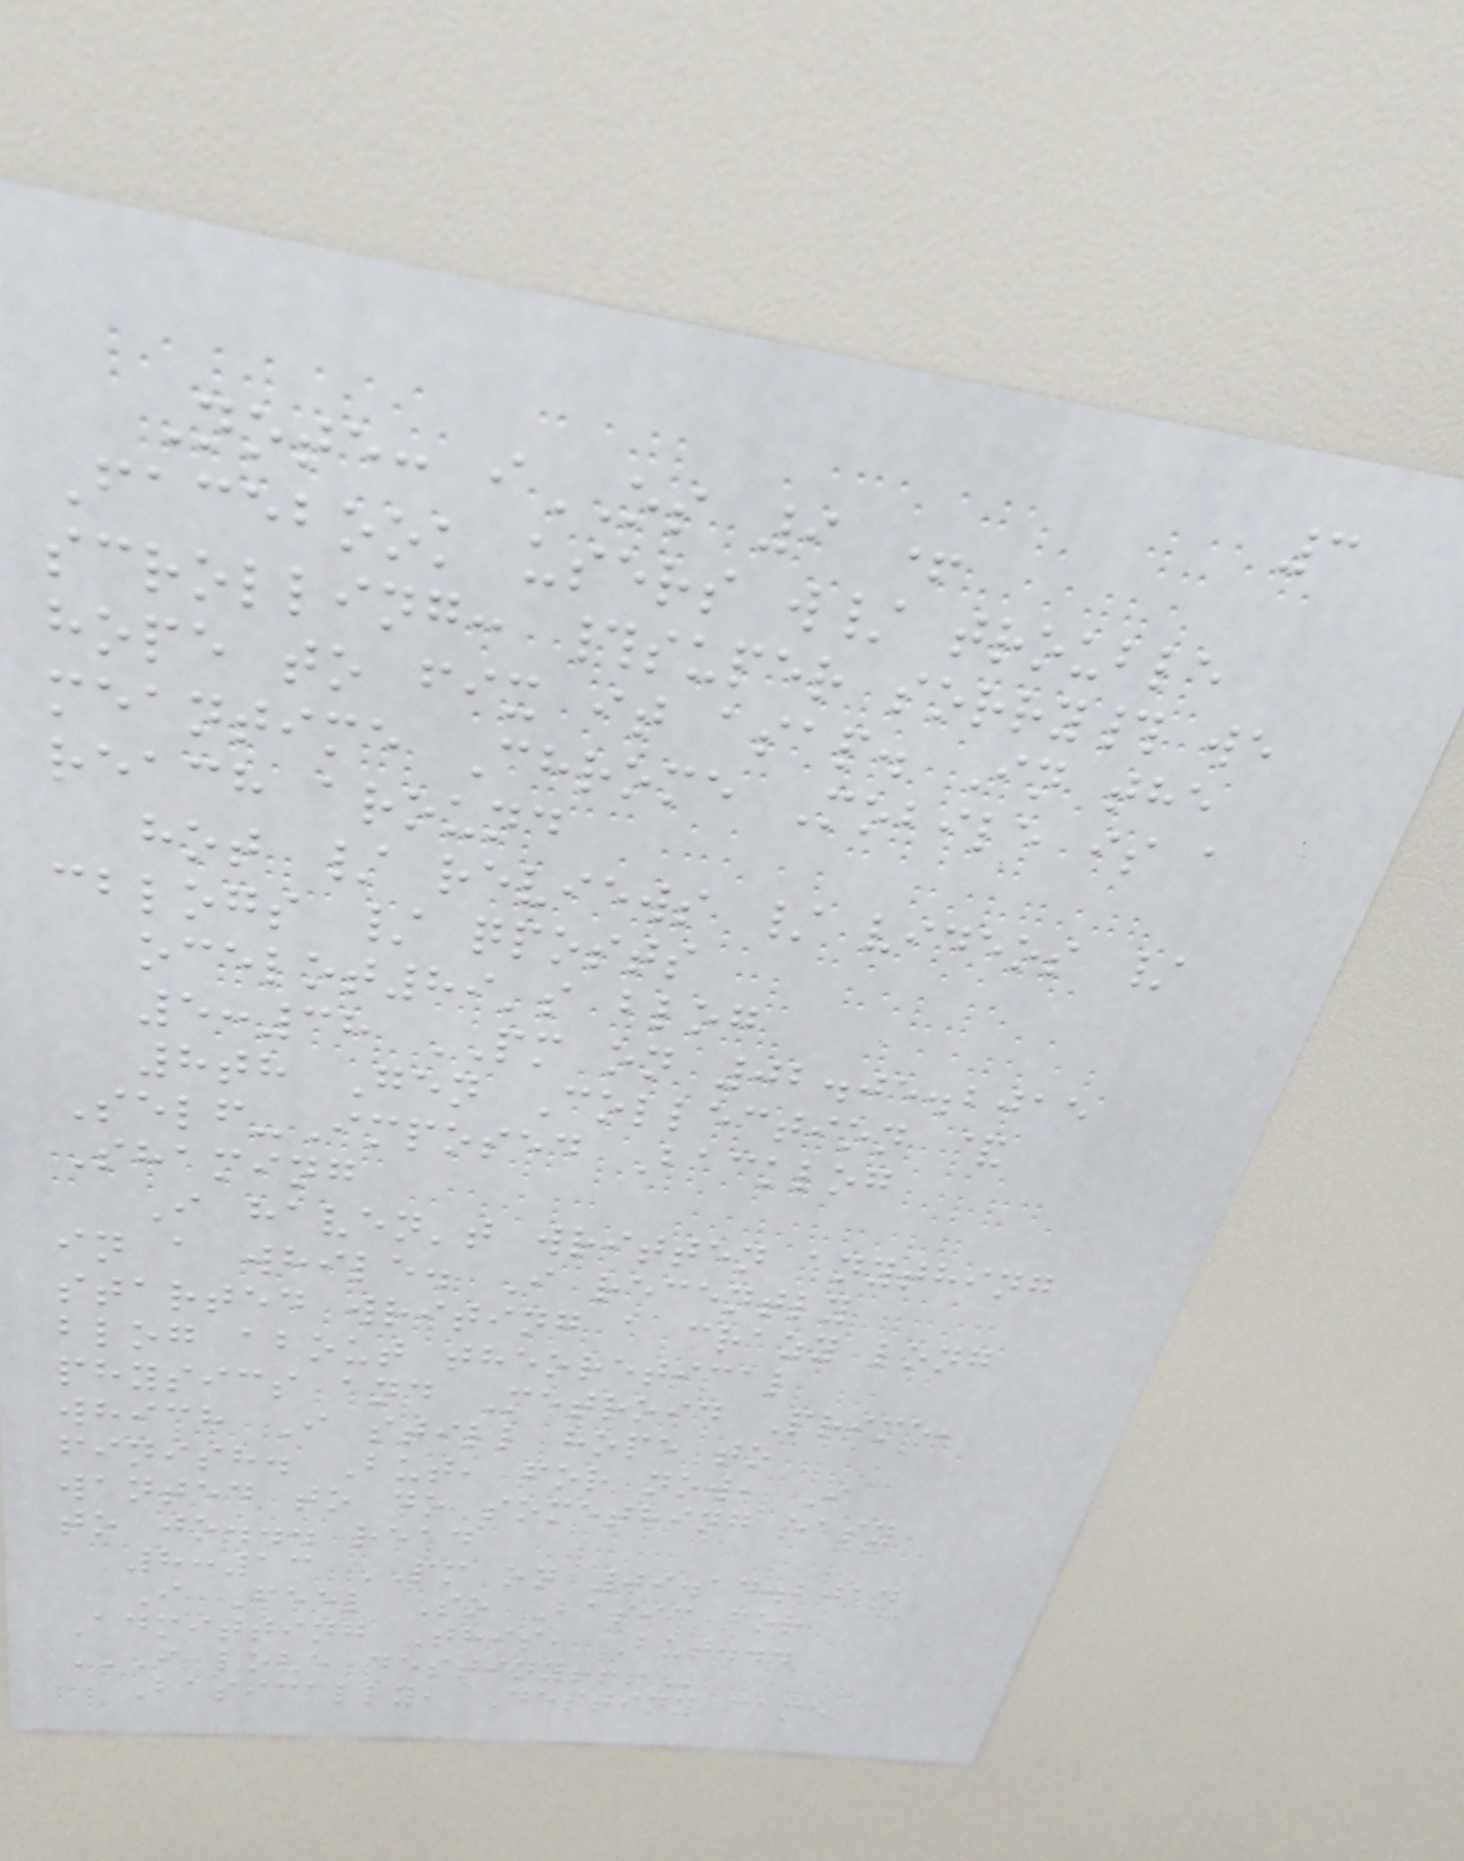3
Note: iOS 9 +
Facebook users w/ trouble
scrolling: #super sorry# we
hope to fix it asap. In the
meantime Chrome Mobile is a
reach around
hot / reviews / videos /
cblogs / qposts
ocelot89's blog
5:38 PM on 02.05.2015
8th Gen Collection &
Self-Imposed Backlog
Shaming
I haven't written anything
in a while. I recently
started writing a crazy long
blog about theoretical
physics and Metroid Prime,
which I still hope to
finish. But, for now, I
wanted to do something easy
to jo... read
8:13 PM on 09.14.2014
I Feel So Basic for
Admitting This, But...
I LOVE DESTINY!!!
Basically, Destiny came
